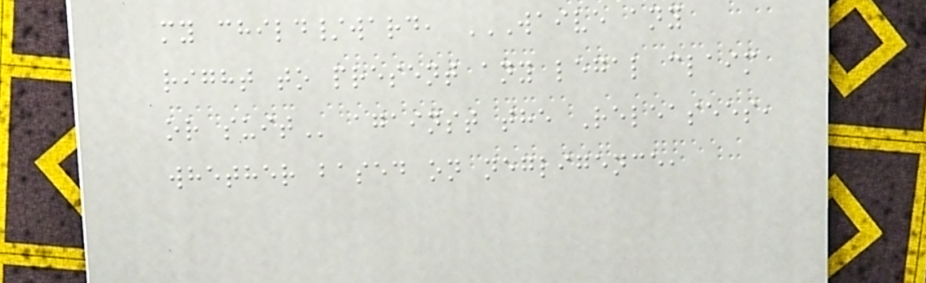my child/ward, WAIVE ANY
RIGHT TO PRESENT ANY LEGAL CLAIM
OR SUIT against the Releasees,
whether based on negligence,
